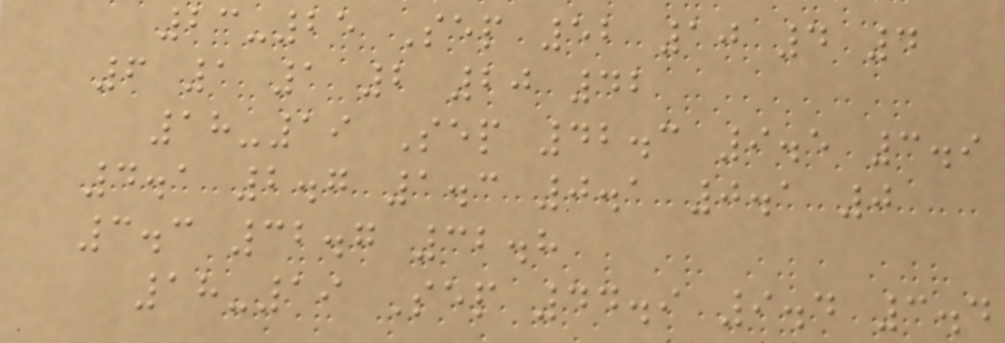23-25 Sep 52 10 4 4
6 1 1 2 20 42
18-19 Sep 42.3 9.5 3.9
4.1 2.7 1.3 0.1 0.1 0
3.3 32.7 32.8
18-19 Sep 44.9 9.4 3.4
